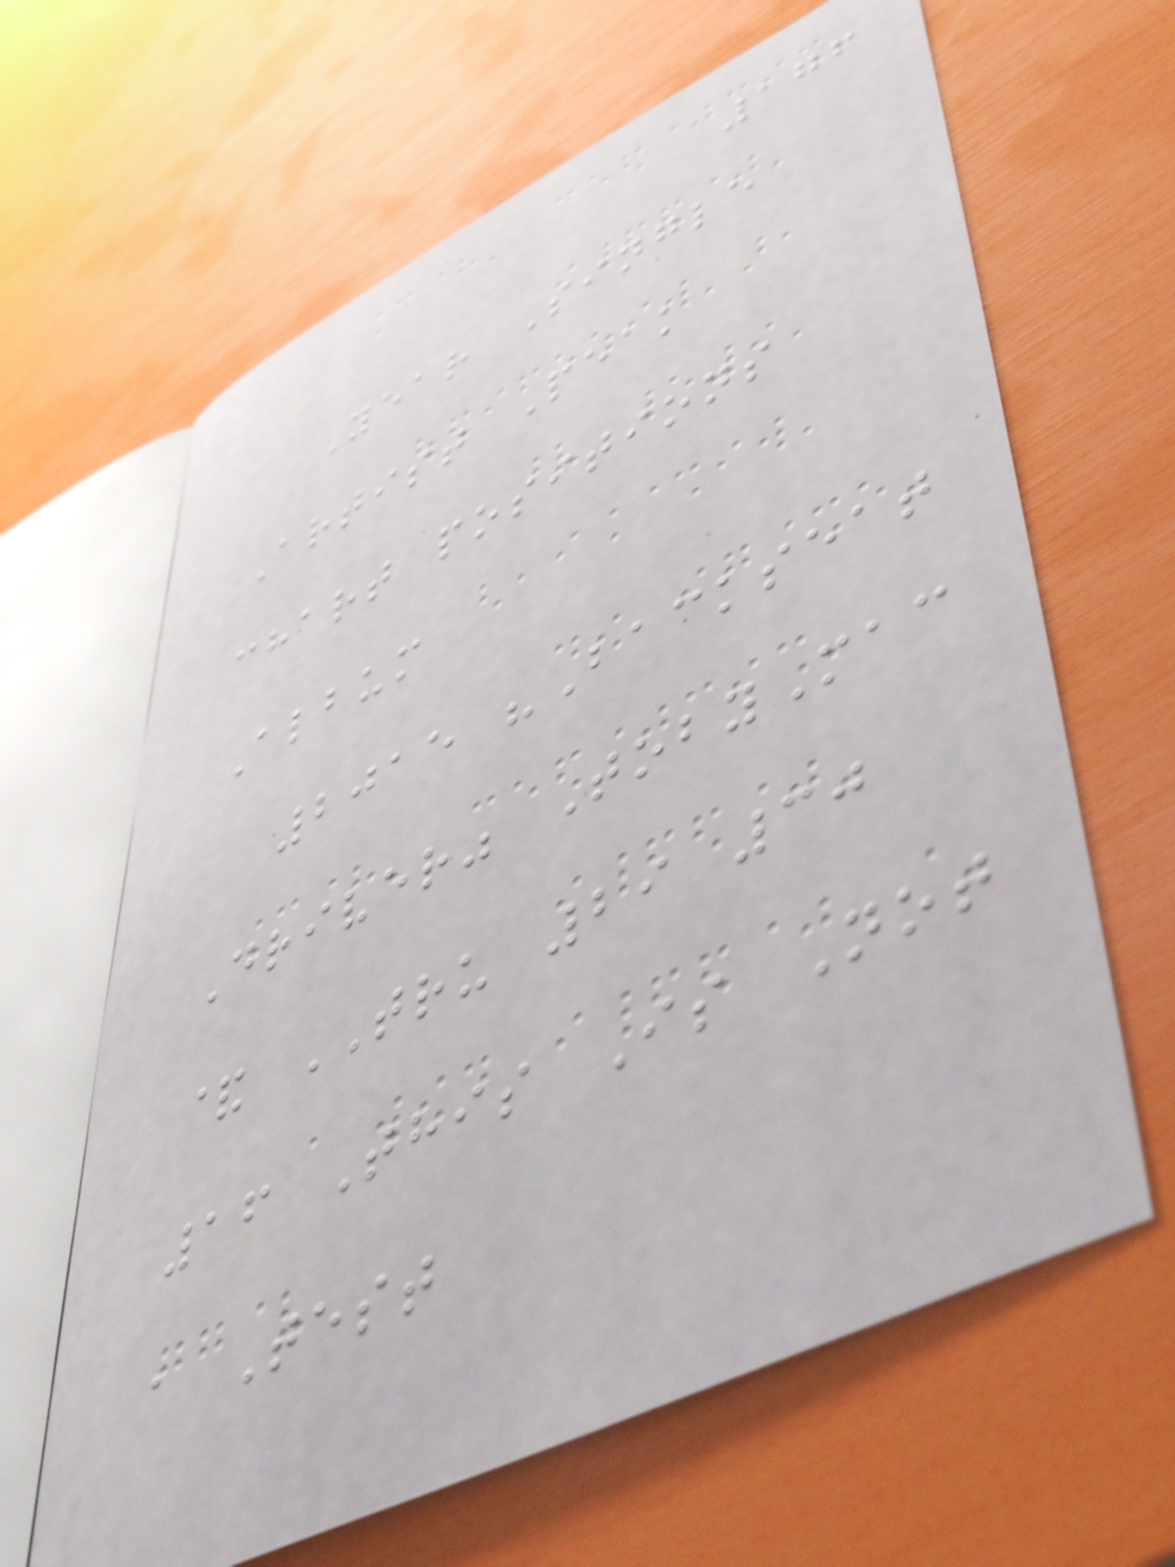176
Year Single
Artist Peak
chart positions
Album
2015 "Backseat
Driver" TobyMac
& TRU 29 30
16 This Is Not
a Test
